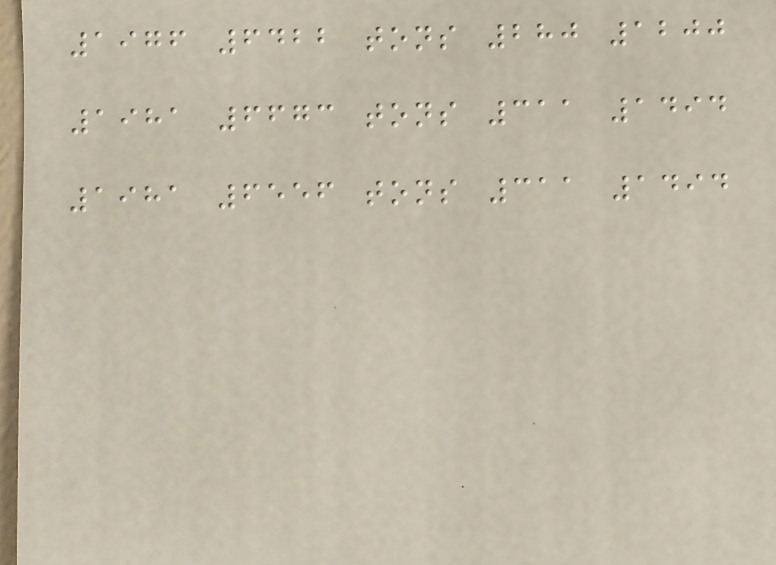1976 6422 tons 280 1200
1981 6673 tons 311 1494
1981 6556 tons 311 1494
